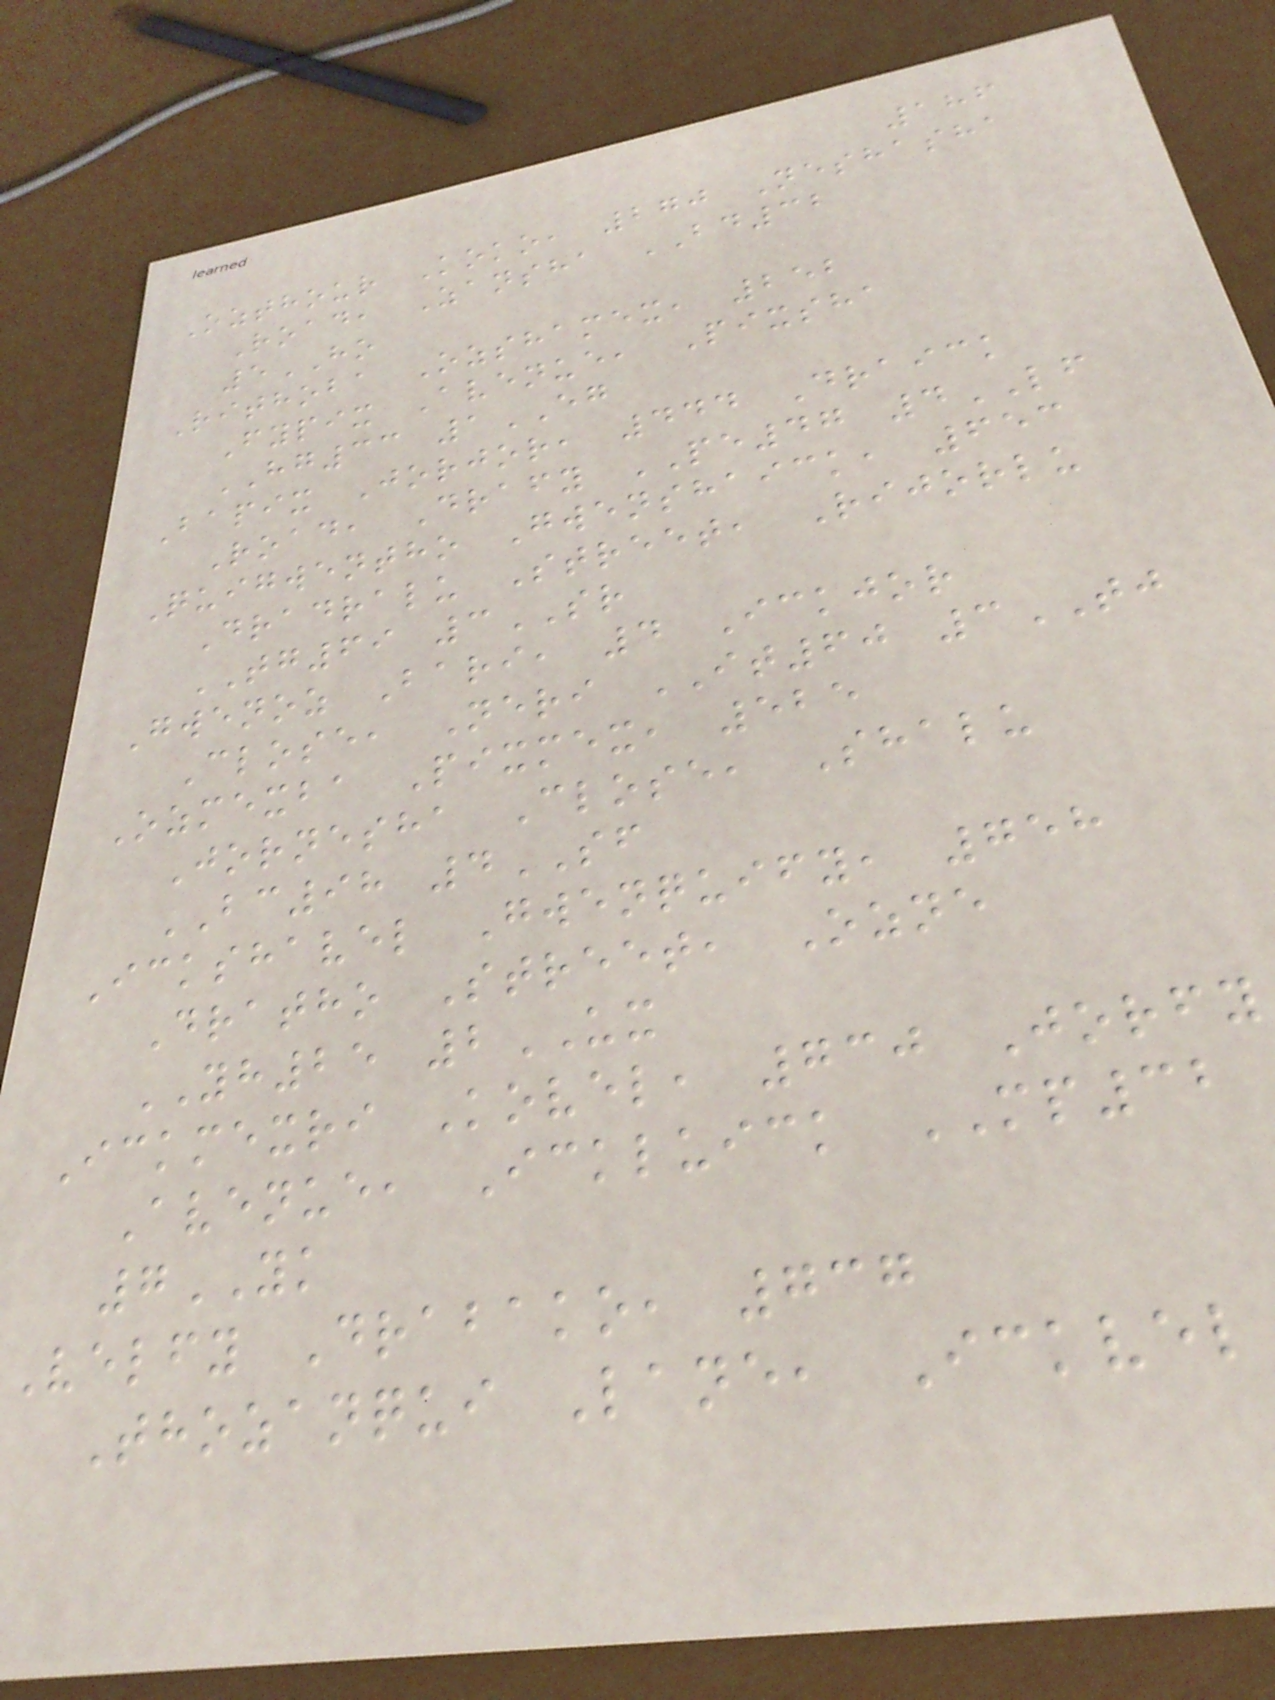186
Ozthour Koko, 270 Neshasha
Road, Zansha BD32
5HO
Rithoba Ozshamex, 252
Fypix Avenue, Pixsha
HG33 1EG
Bapix Jorjor, 444 Draick
Road, Drafy PE47 4LF
Quigwentho Gwenshaick, 653
Dradralu Street, Rijorlu
TG69 3SR
Gwenoz Bari, 4 Ickjor
Close, Neri IT60 3TJ
Ozmexba Pixmex, 525
Jornesha Close, Shalu
BC98 4SF
Ickshavel Gwenquify, 758
Dratho Street, Ozne
YH25 2UX
Ickmexri Kovel, 730 Jorfy
Avenue, Ickluick MP32
7YK
Velfy Drabako, 737
Thozanqui Lane, Ickvel
